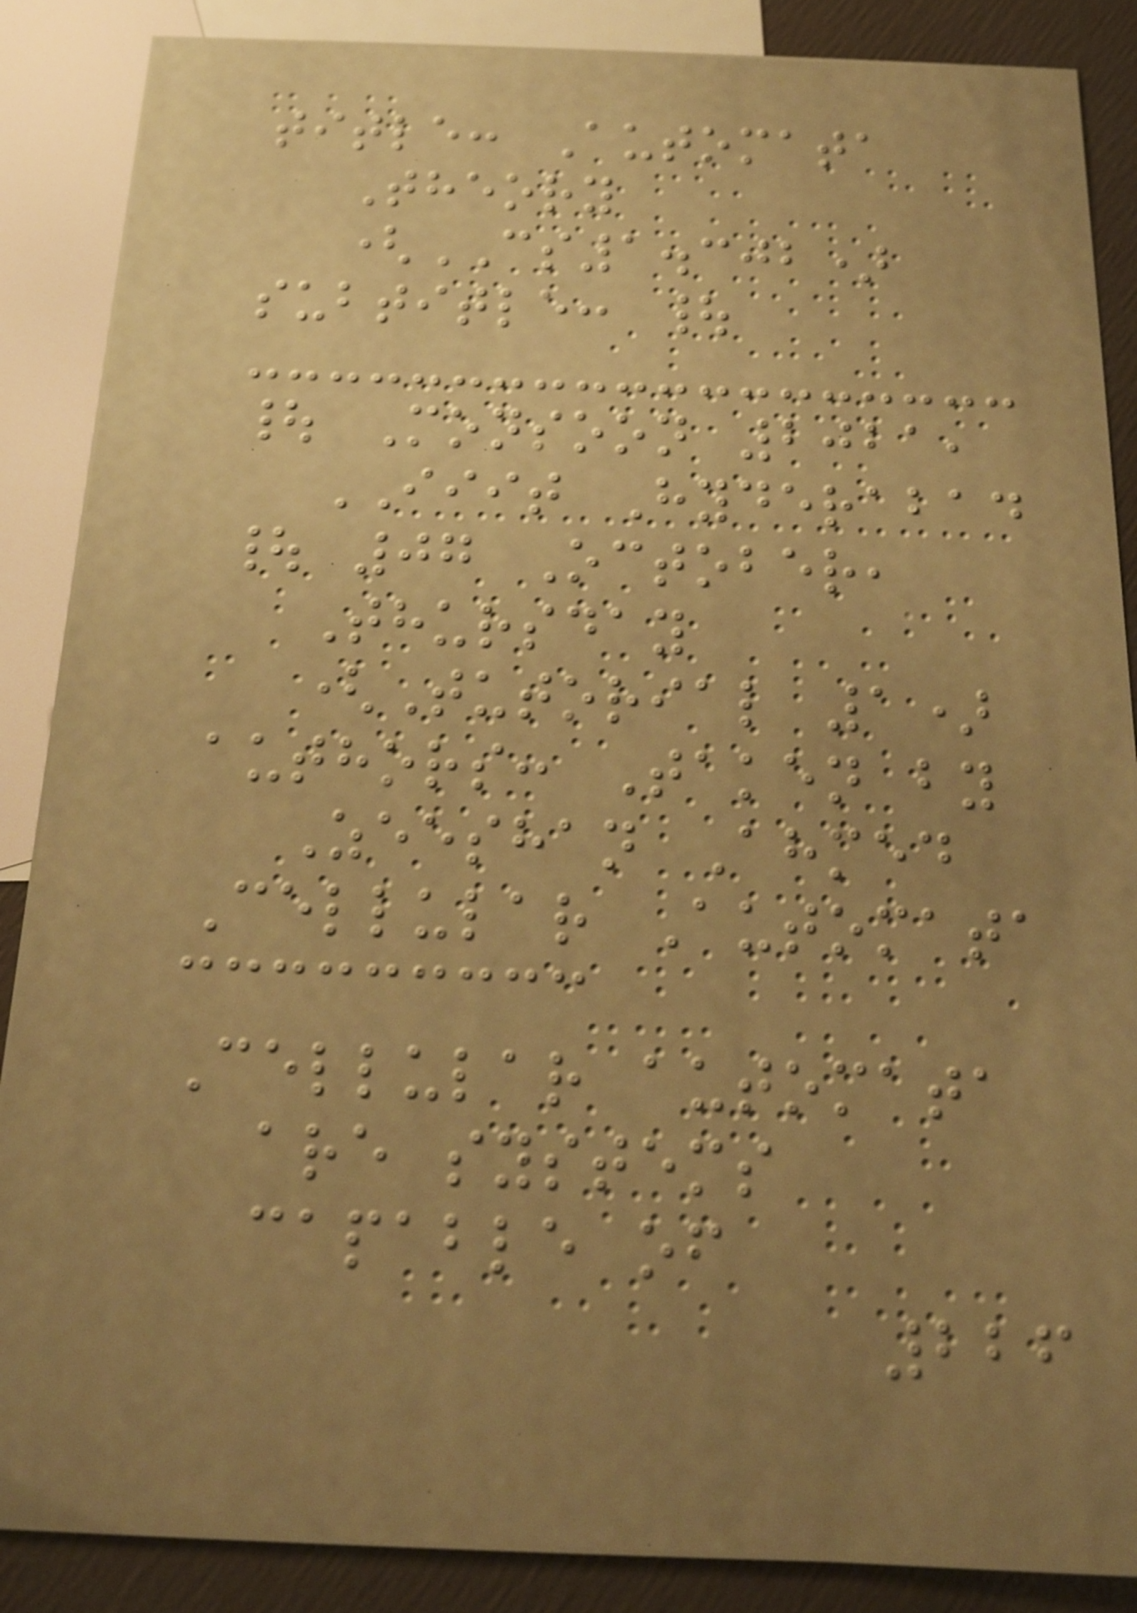title: Automata
Theory
(CS1.302)
subtitle: |
| Monsoon 2021,
IIIT Hyderabad
| 07 October,
Thursday
(Tutorial 1)
authors: Taken by
Zeeshan Ahmed
Cellular Automata
Cellular automata
are systems
capable of
226
